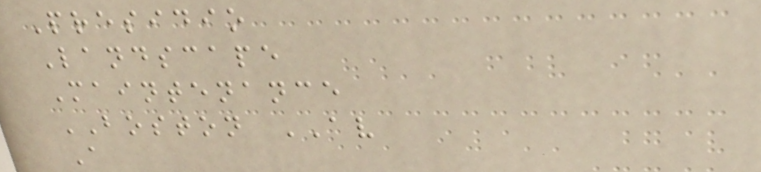Presidio
Landscape
Maintenance
BOSTON AV
A
